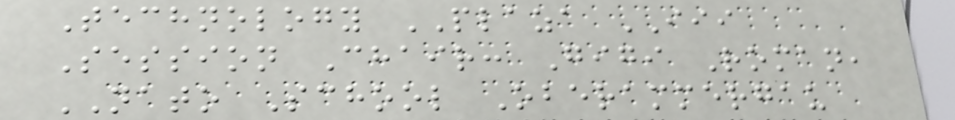Technology PLAZA III
Session Chair: Gigi Roman,
NATO School Oberammergau
